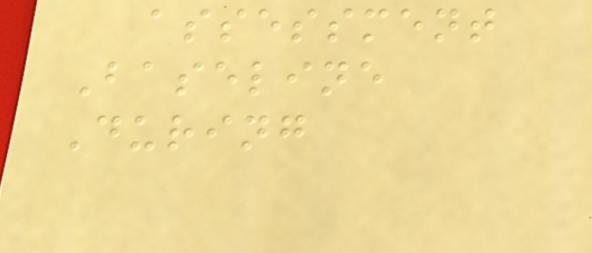assessment
Baseline
During
